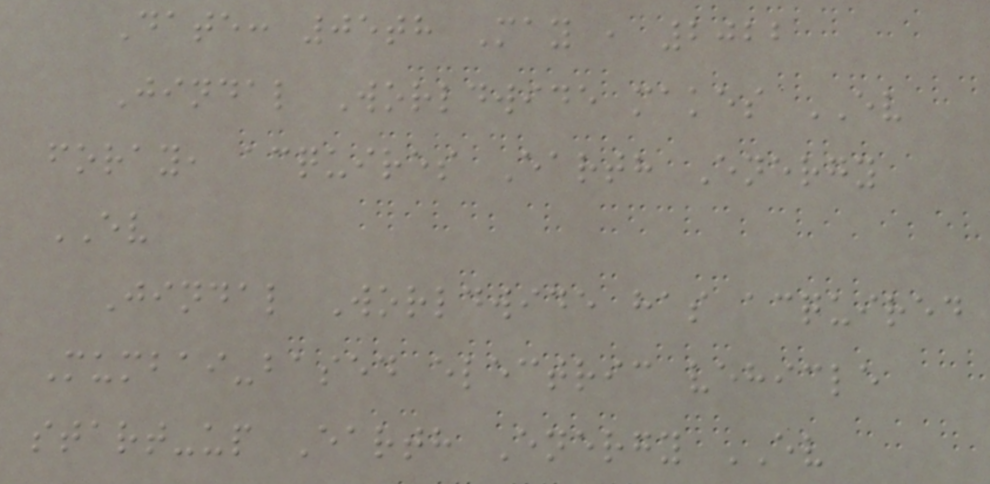Date: 05th May , 2022
Jindal Worldwide makes EV
foray, acquires Earth Energy
EV
Jindal Worldwide has acquired
Mumbai-based electric vehicle
start-up Earth Energy EV
